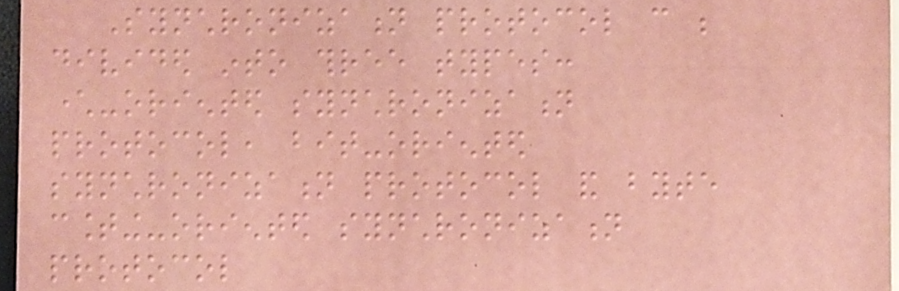Synchronization protocol can be
divided into three types:
character-oriented synchronization
protocol, bit-oriented
synchronization protocol and byte
counting-oriented synchronization
protocol
